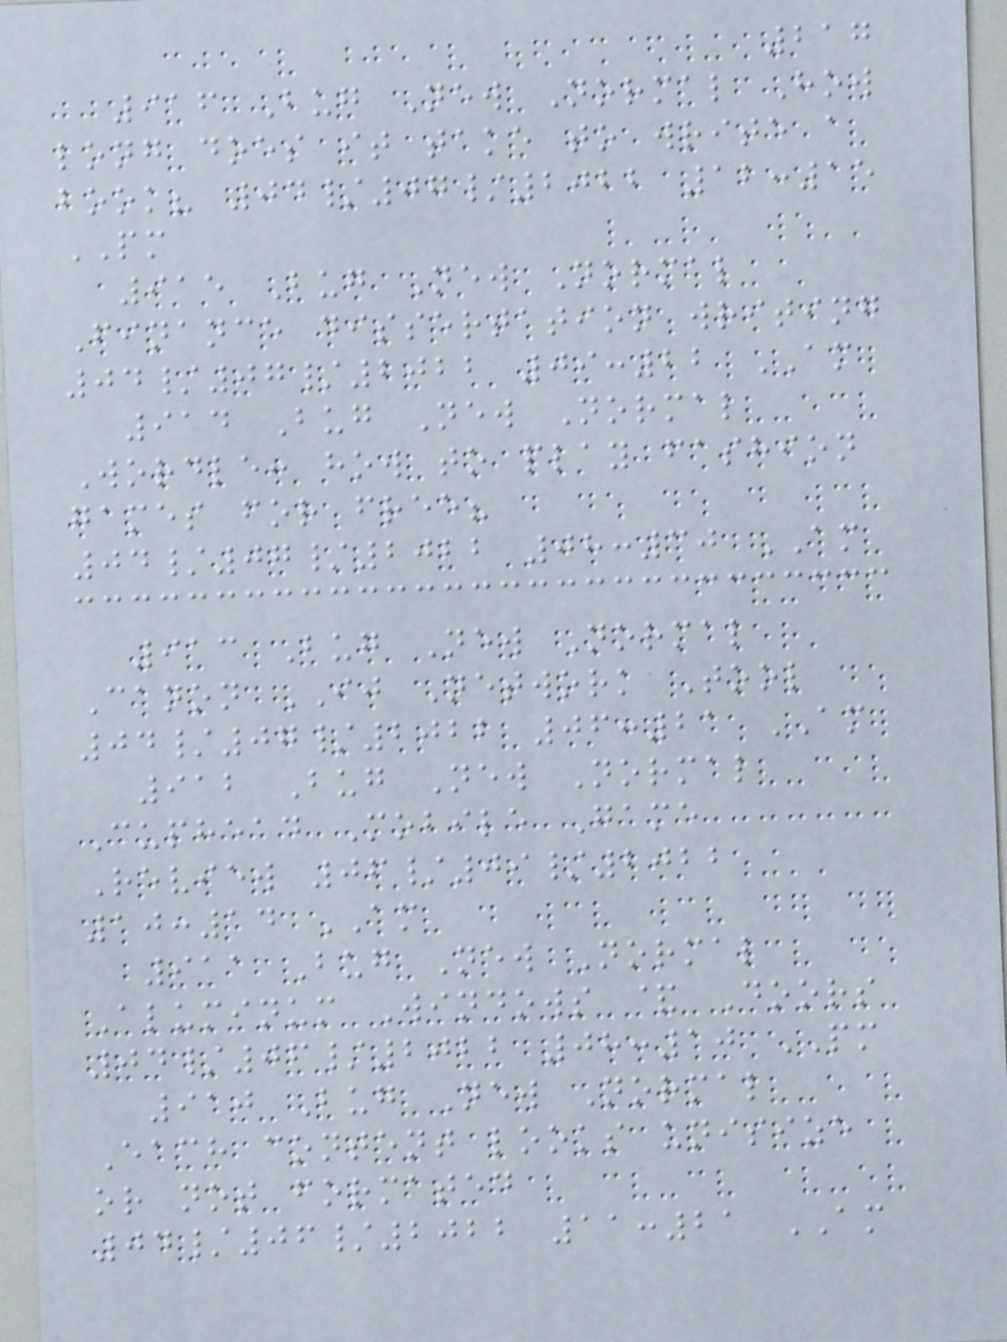217
916 Bug New Normal How
long does it take to write a
book? 04/07/2022 12:15
PM
915 Bug New Normal
Finance dissertation writing
04/07/2022 09:22 AM
914 Bug New Normal
Wordle: how to play fashion
games for free?
04/07/2022 08:30 AM
913 Bug New Normal
Canon IJ Network Tool
04/07/2022 06:21 AM
912 Bug New Normal
Cuphead Mobile Game
Review 06/09/2022
10:14 AM
911 Bug New Normal
Aluminum Windows & Doors
04/06/2022 08:10 PM
910 Bug New Normal
Each content looks unisize
or not formated
04/06/2022 11:21 AM
